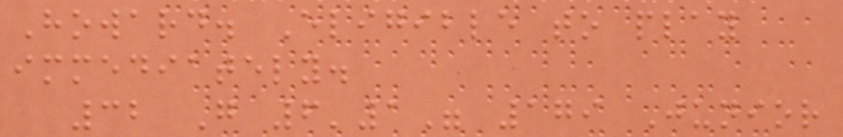Howard. Eligible to play
immediately.
32 G 6'1" 179 Junior
